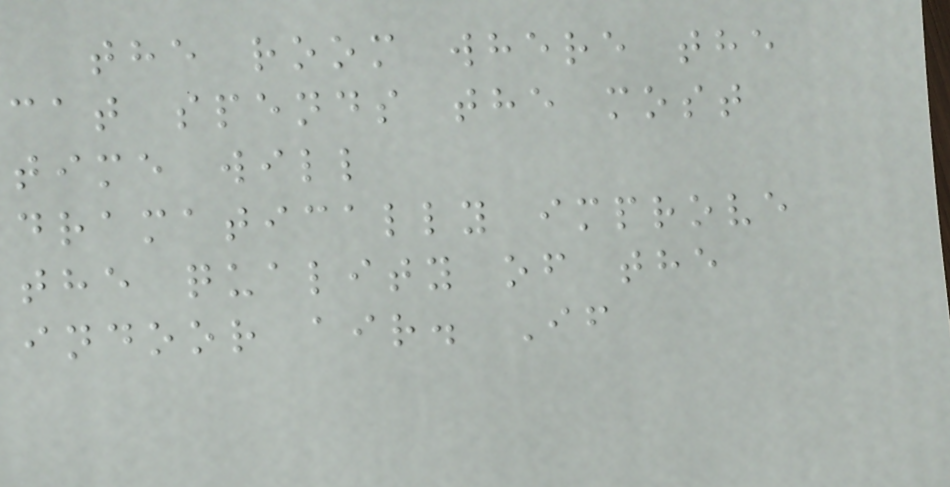the room where the
cat spends the most
time will
dramatically improve
the quality of the
indoor air. If
